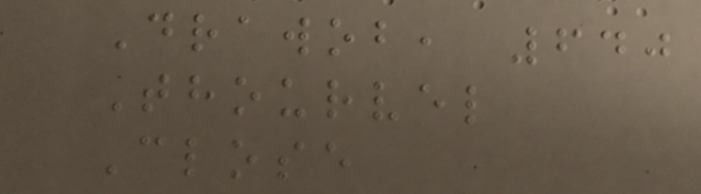Drawob, 640
Thourvel
Close
